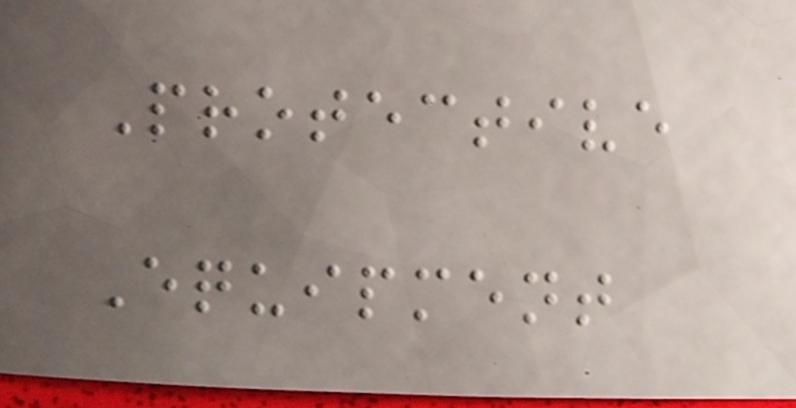Protective
Equipment
